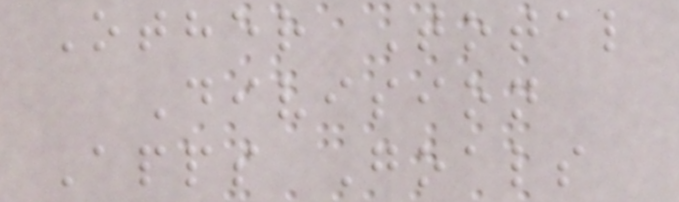Other Total
Division
Apps Goals
